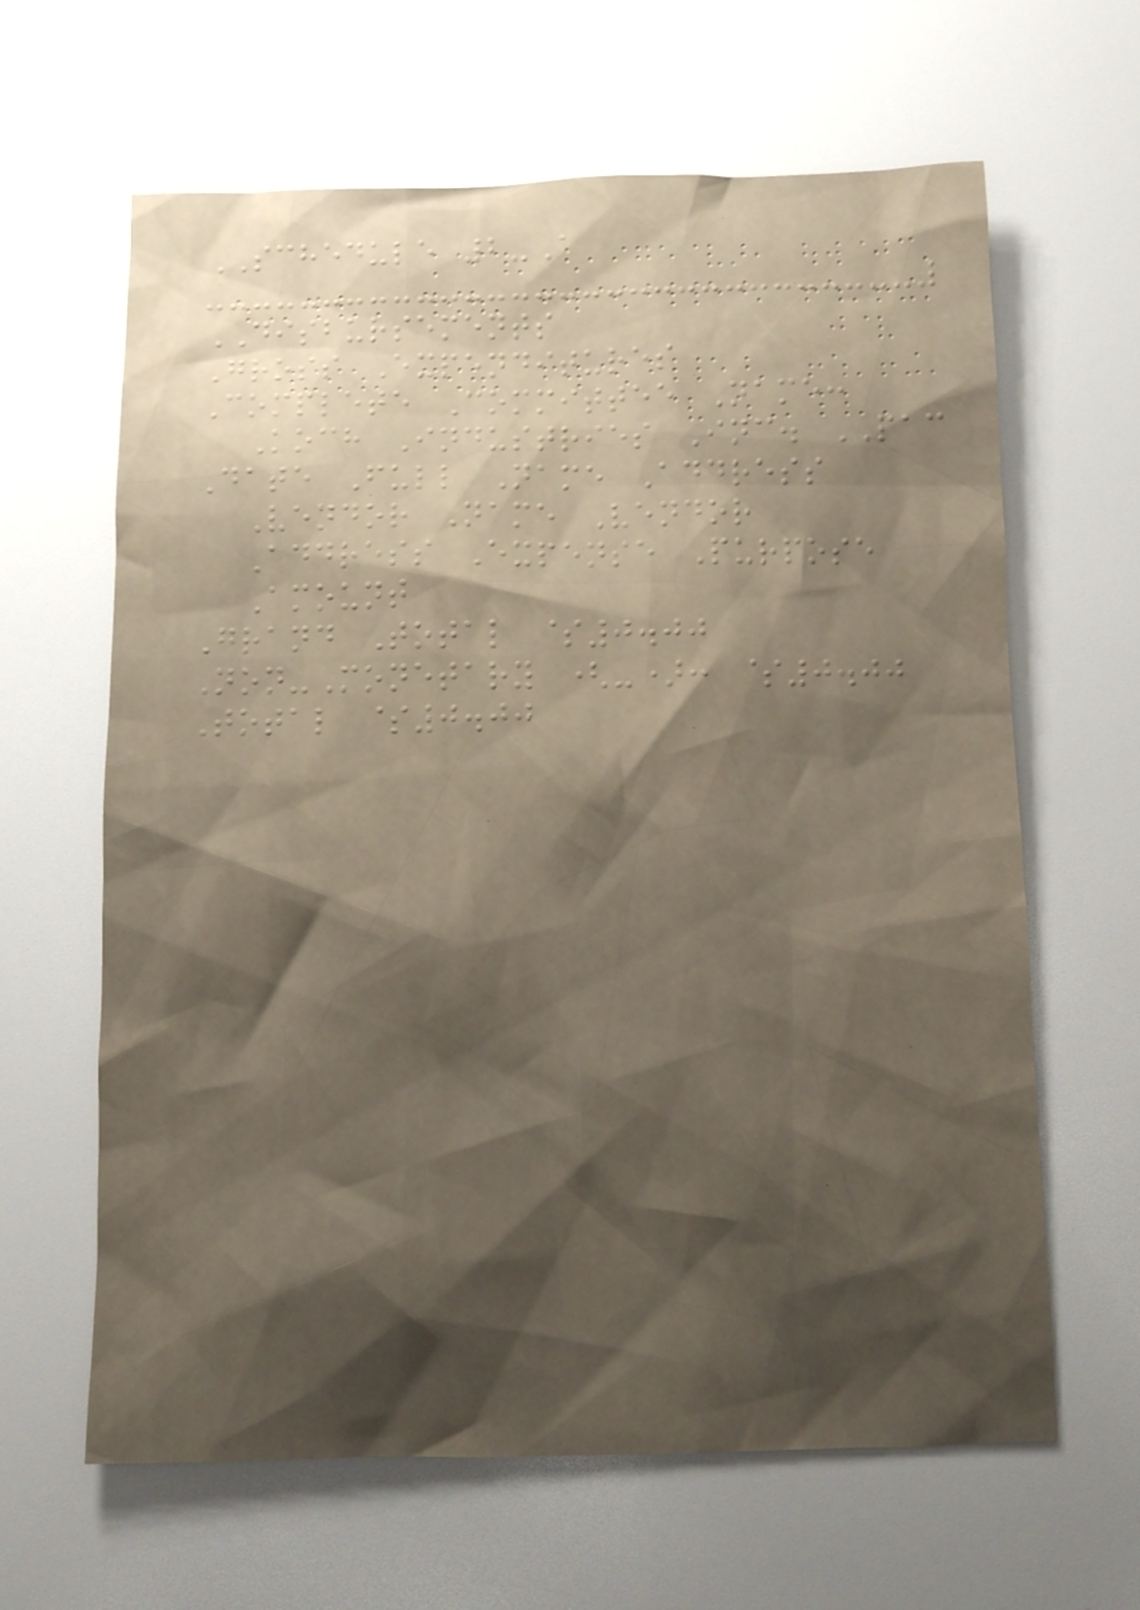SCHEDULE 2-A
DISBURSEMENTS
Gross Expenditures
Complete Committee Name:
Koch Industries Inc. PAC
Date Full Name Address
Vendor Name Vendor
Address Expense Purpose
Amount
Grand Total $0.00
Non-Monetary (-): $0.00
Total $0.00
